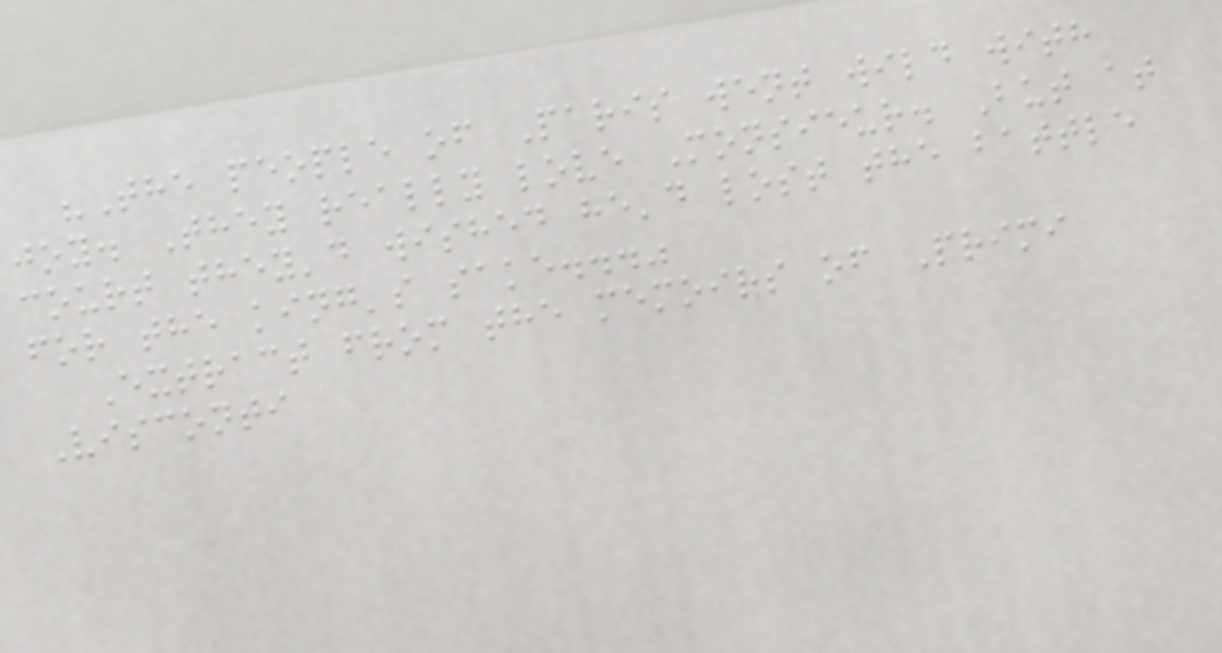"The people of Paris went wild with
joy. They really love Monsieur. But at
court they'd wished he'd lost the battle
for the king's sake..."
Extract from the memoirs of Primi
Visconti
